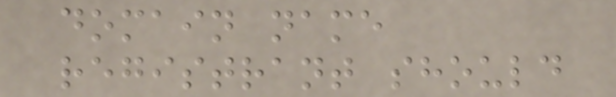domain name
registrant should
